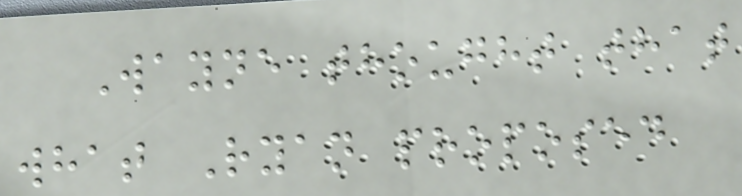Wayne thought that
what Ryan proposed
